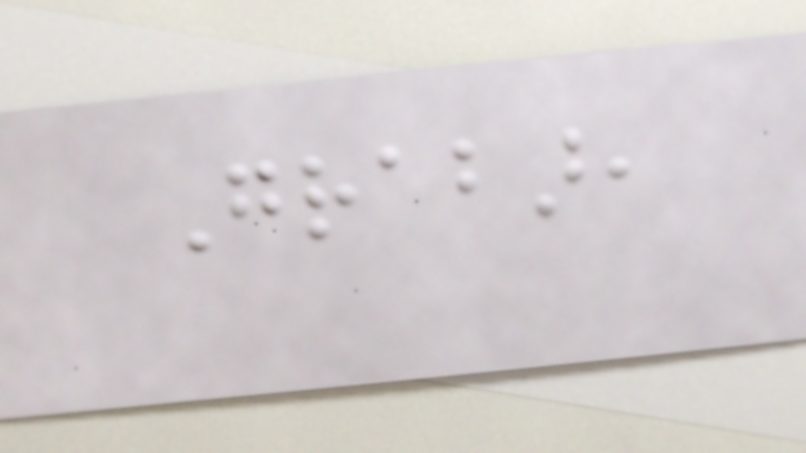Grabar,
